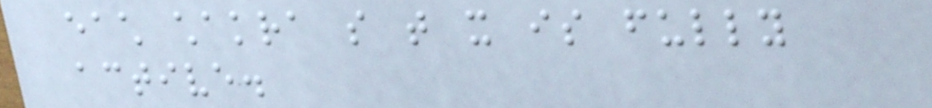each chakra so that it is fully
active.
